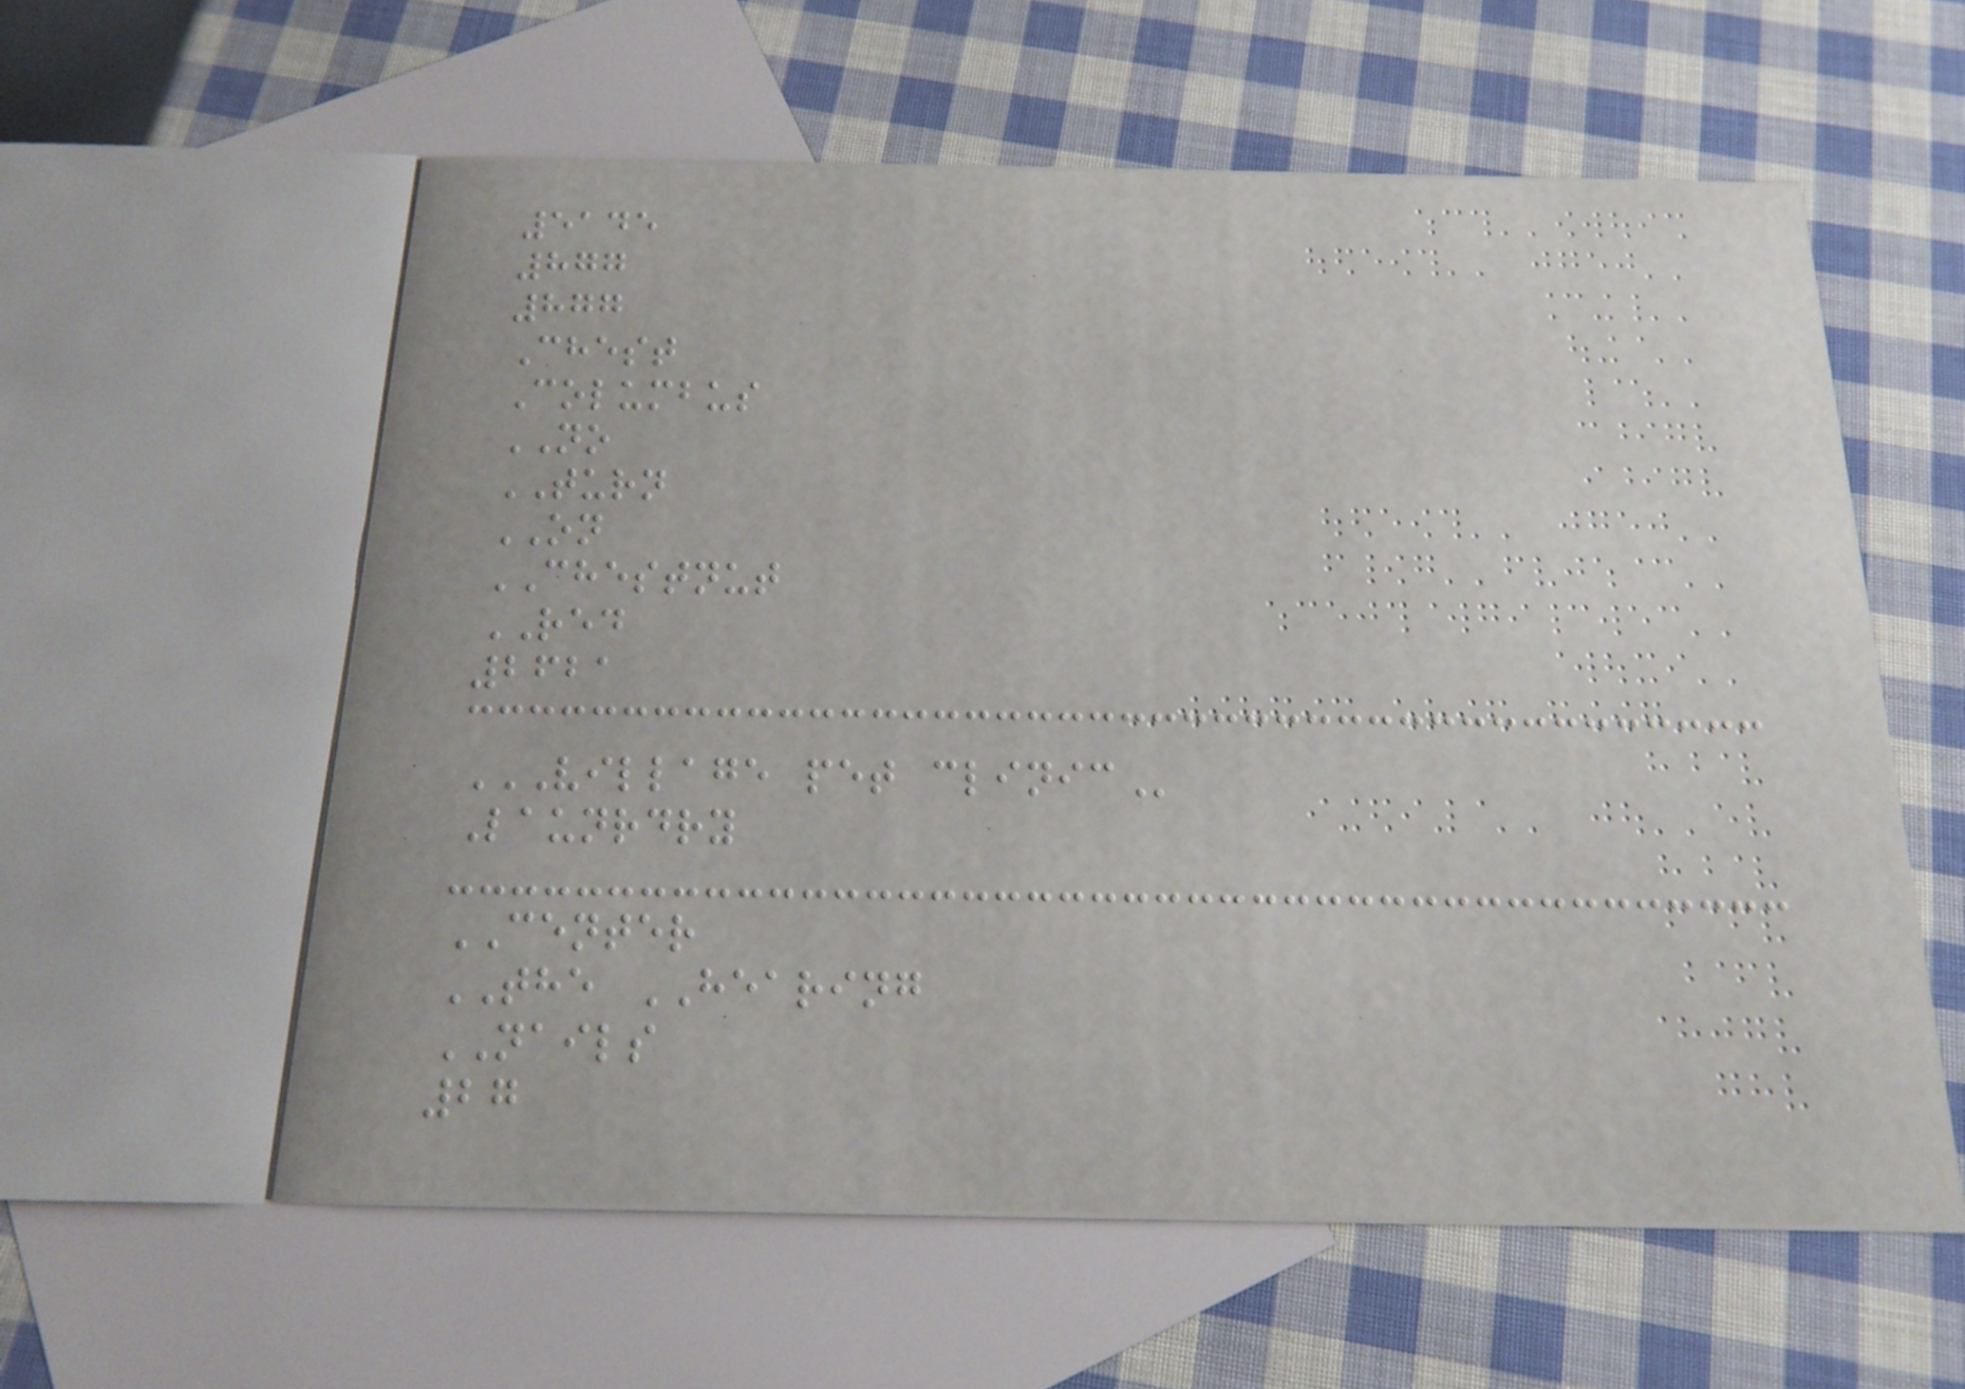5145
877
877
Chest
Columbus
NO
TURN
ON
CHESTNUT
RED
2621
VILLAGE PET CLINIC
Launrdry
CENTER
THE HEARING
NAILS
27
